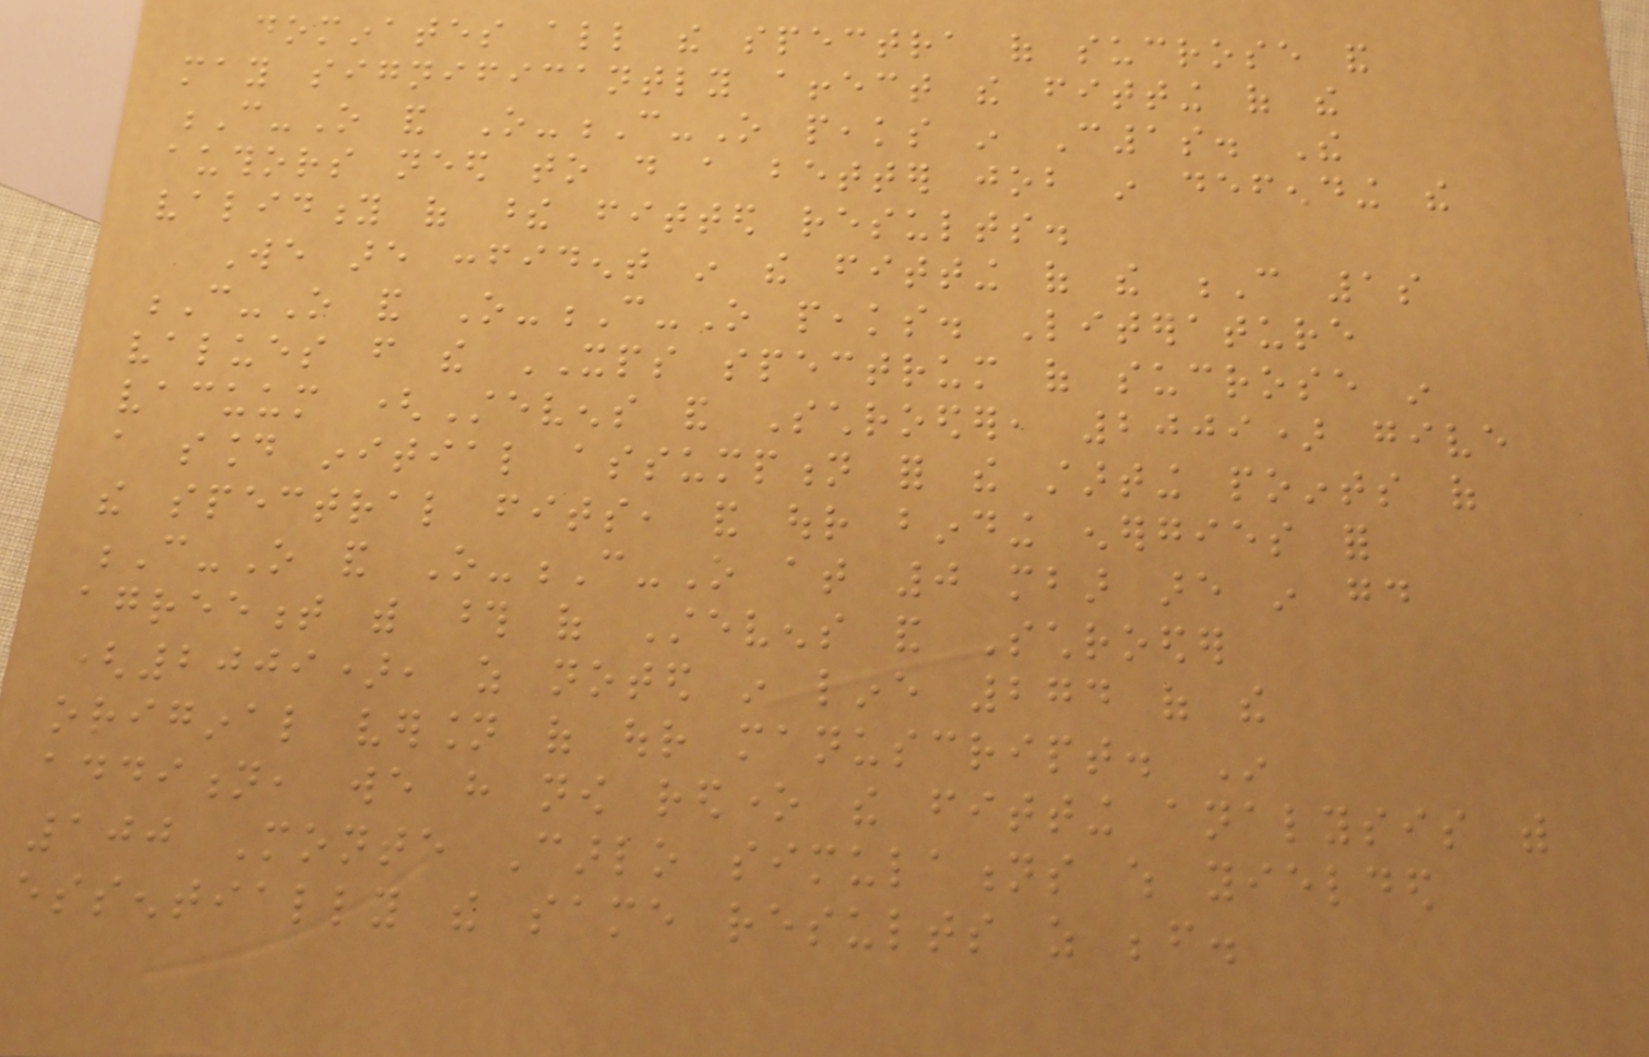dominates all the spectra of sucrose and
may significantly affect the fitting of the
C-O and O-C-O peaks in C1s. The
authors need to do a better job in defending the
validity of these fitted results.
We are confident in the fitting of the C 1s
C-O and O-C-O peaks. Literature
values from the XPS spectrum of sucrose in
vacuum (Stevens and Schroeder, 2009) give
a sound initial assumption for the starting points of
the spectral fits, and our binding energies for
C-O and O-C-O at 0 mbar are in good
agreement with those of Stevens and Schroeder
(2009), as noted in line 274 of the
original version of our manuscript. In
addition, we have now redone the fitting analysis with
100 Monte Carlo simulations which yielded
essentially the same results as before.
